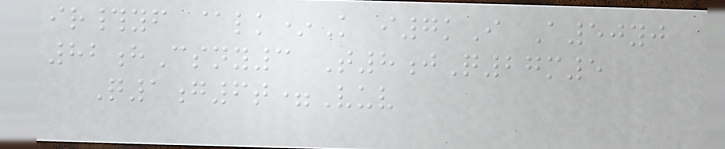ir#yf @lk*K i7kI A50yj
82hCsny3 T8jQ27m5
Q1g6t=Vuv
